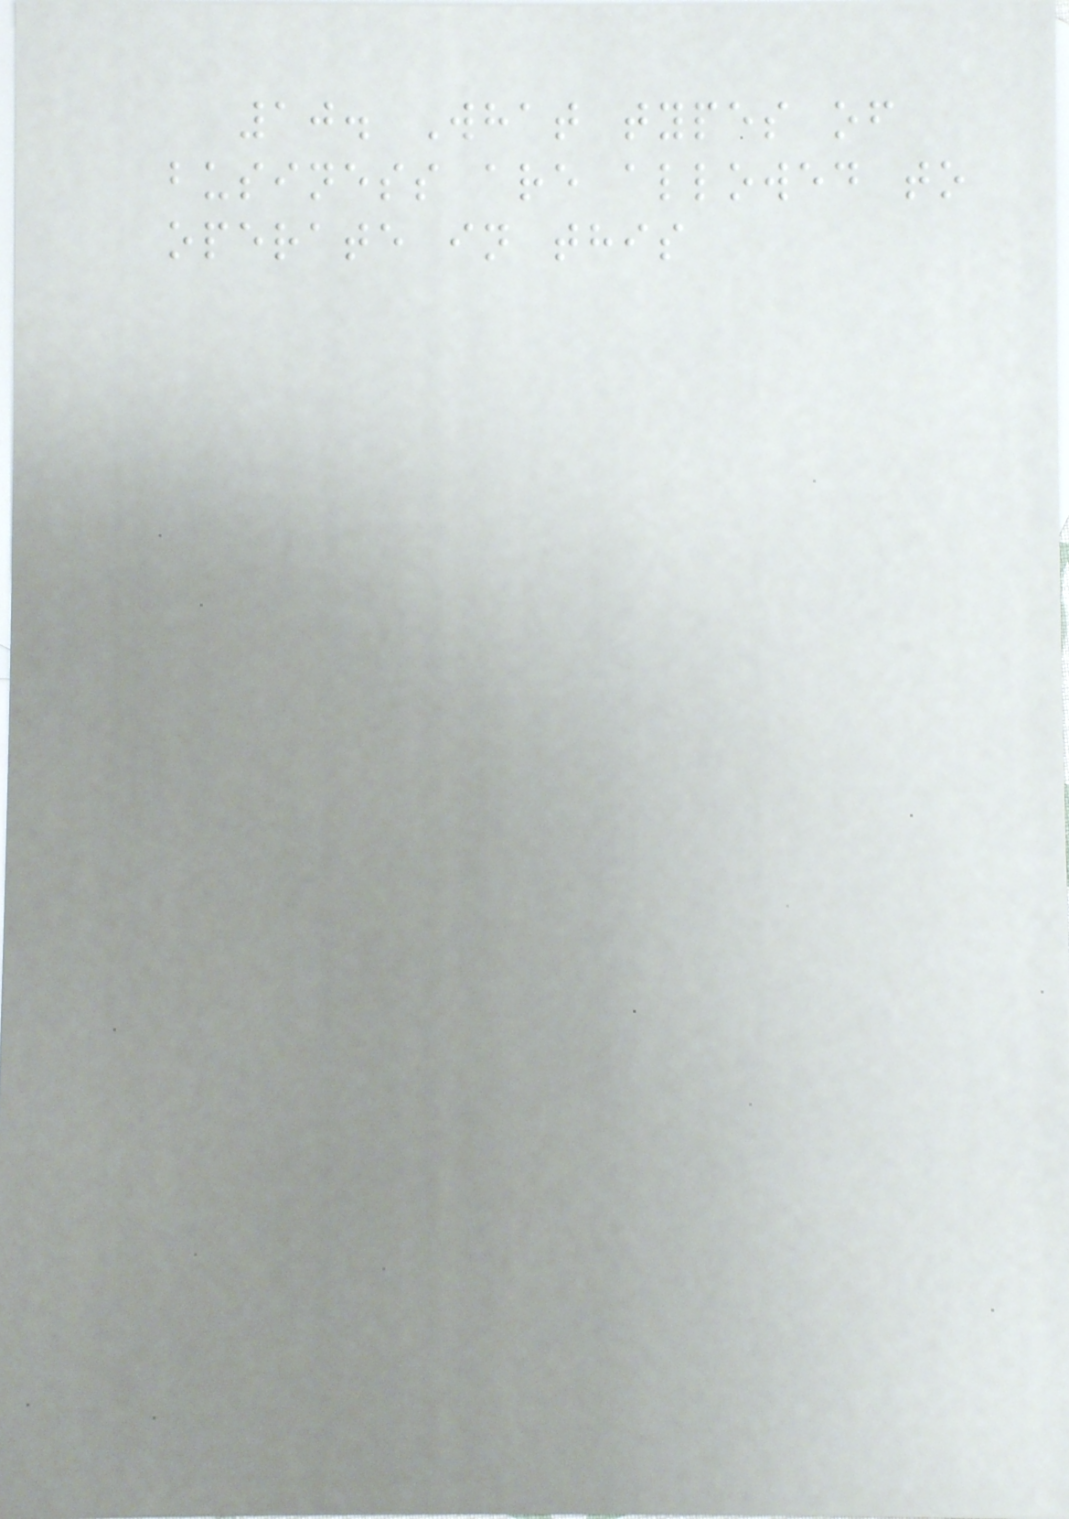10. What types of
business are allowed to
operate in this
